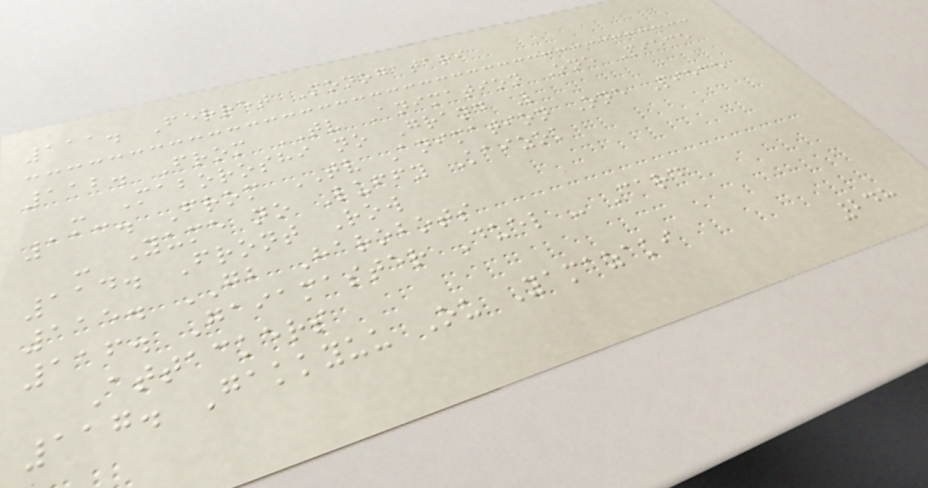111. Ferret Monogatari
112. From TV Animation One Piece
- Maboroshi no Grand L
113. From TV Animation One Piece
- Yume no Luffy Kaizok
114. Front Row
115. GB Harobots
116. Gaiamaster Duel - Card
Attackers
117. Gakkyuu Ou Yamazaki
248
